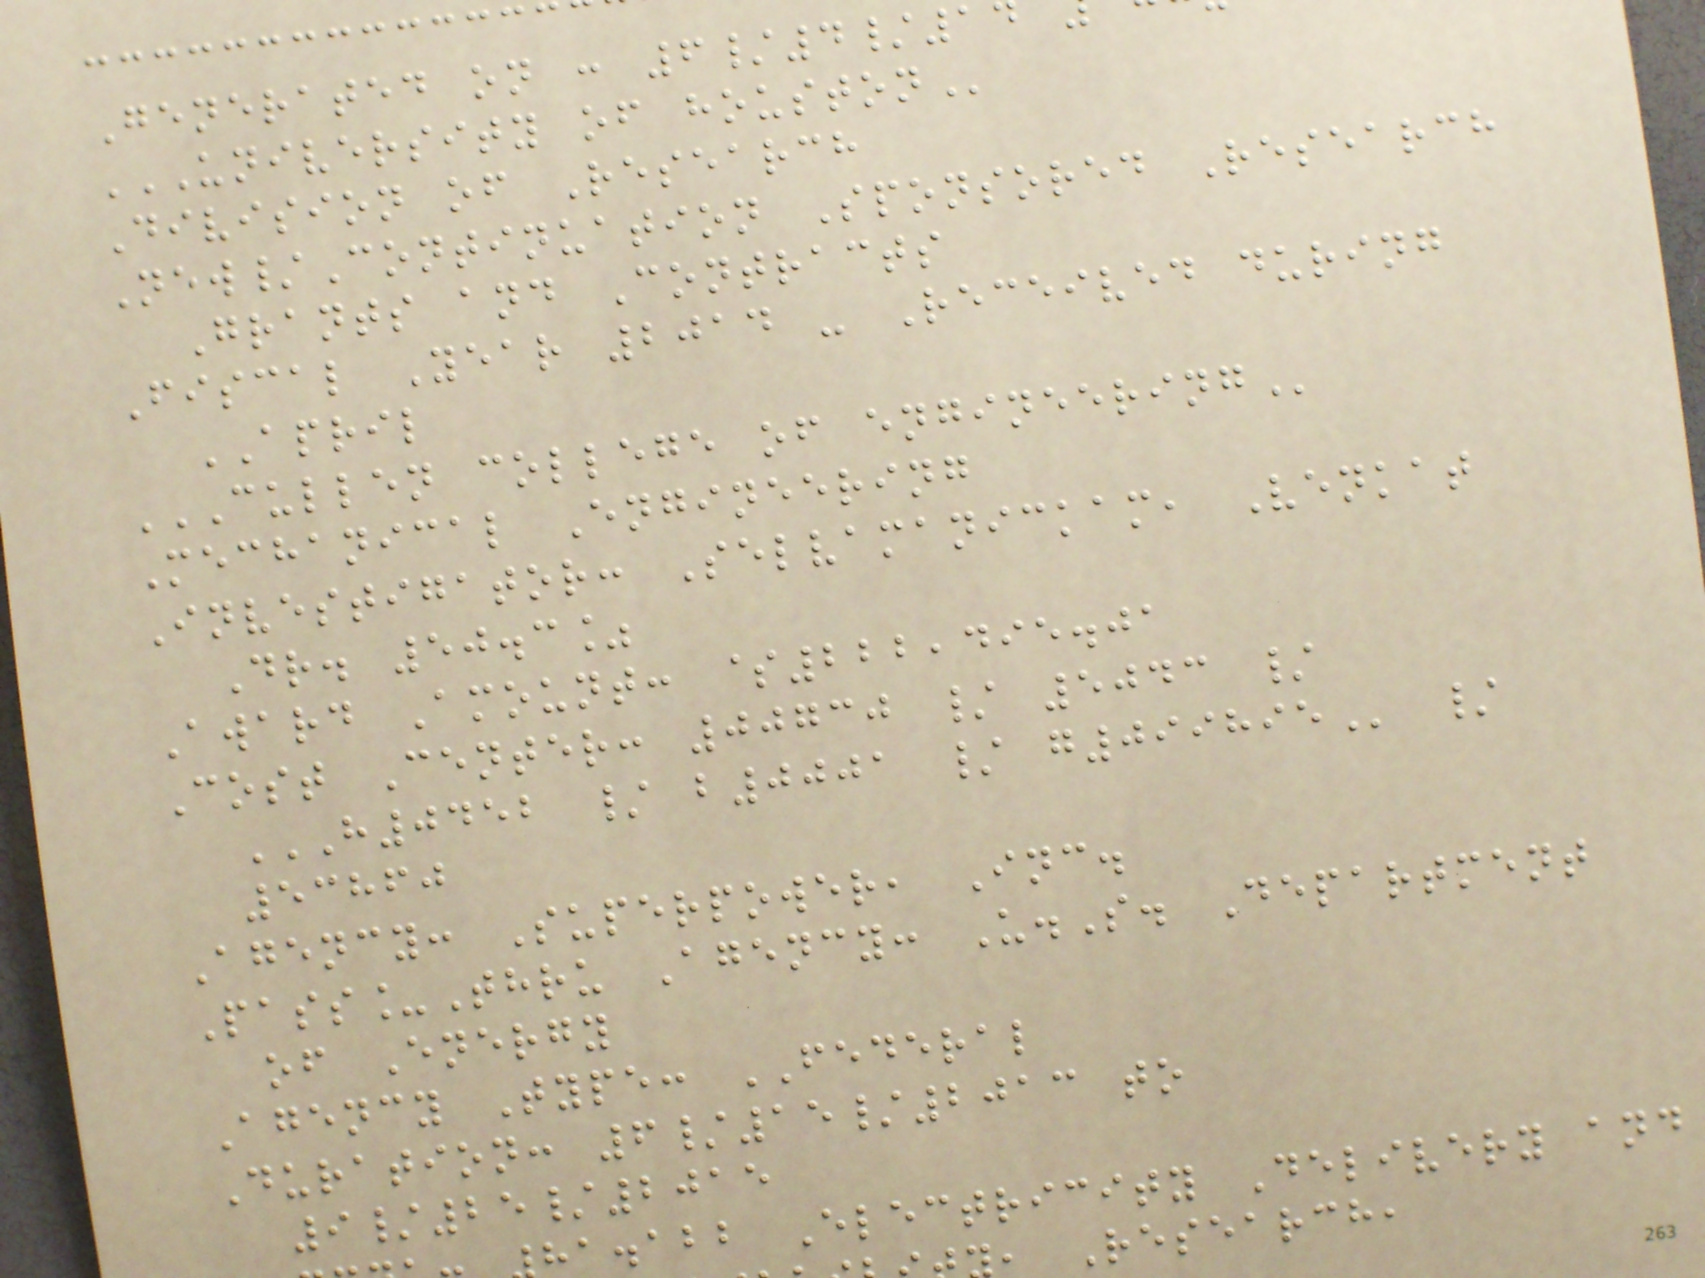Generated on : 6/4/1
UNIVERSITY OF HOUSTON
Division of Research
New/Continuation Sponsored Research
Grants and Contracts
Fiscal Year 2014 - Received during
APRIL
CULLEN COLLEGE OF ENGINEERING
Mechanical Engineering
Investigator: Selvamanickam, Venkat
Dr. 50.3%
Award Amount: $222,495.01
Cost Center: 00730 / 5043 /
H0452 / B0001 / G099895 /
53860
Agency: Superpower, Inc.
Pass_Thru Agency: U.S. Department
of Energy
Agency Type: FEDERAL
Duration: 6/15/2013 to
9/25/2015
ha.abb Electricity Delivery and
, Research,
